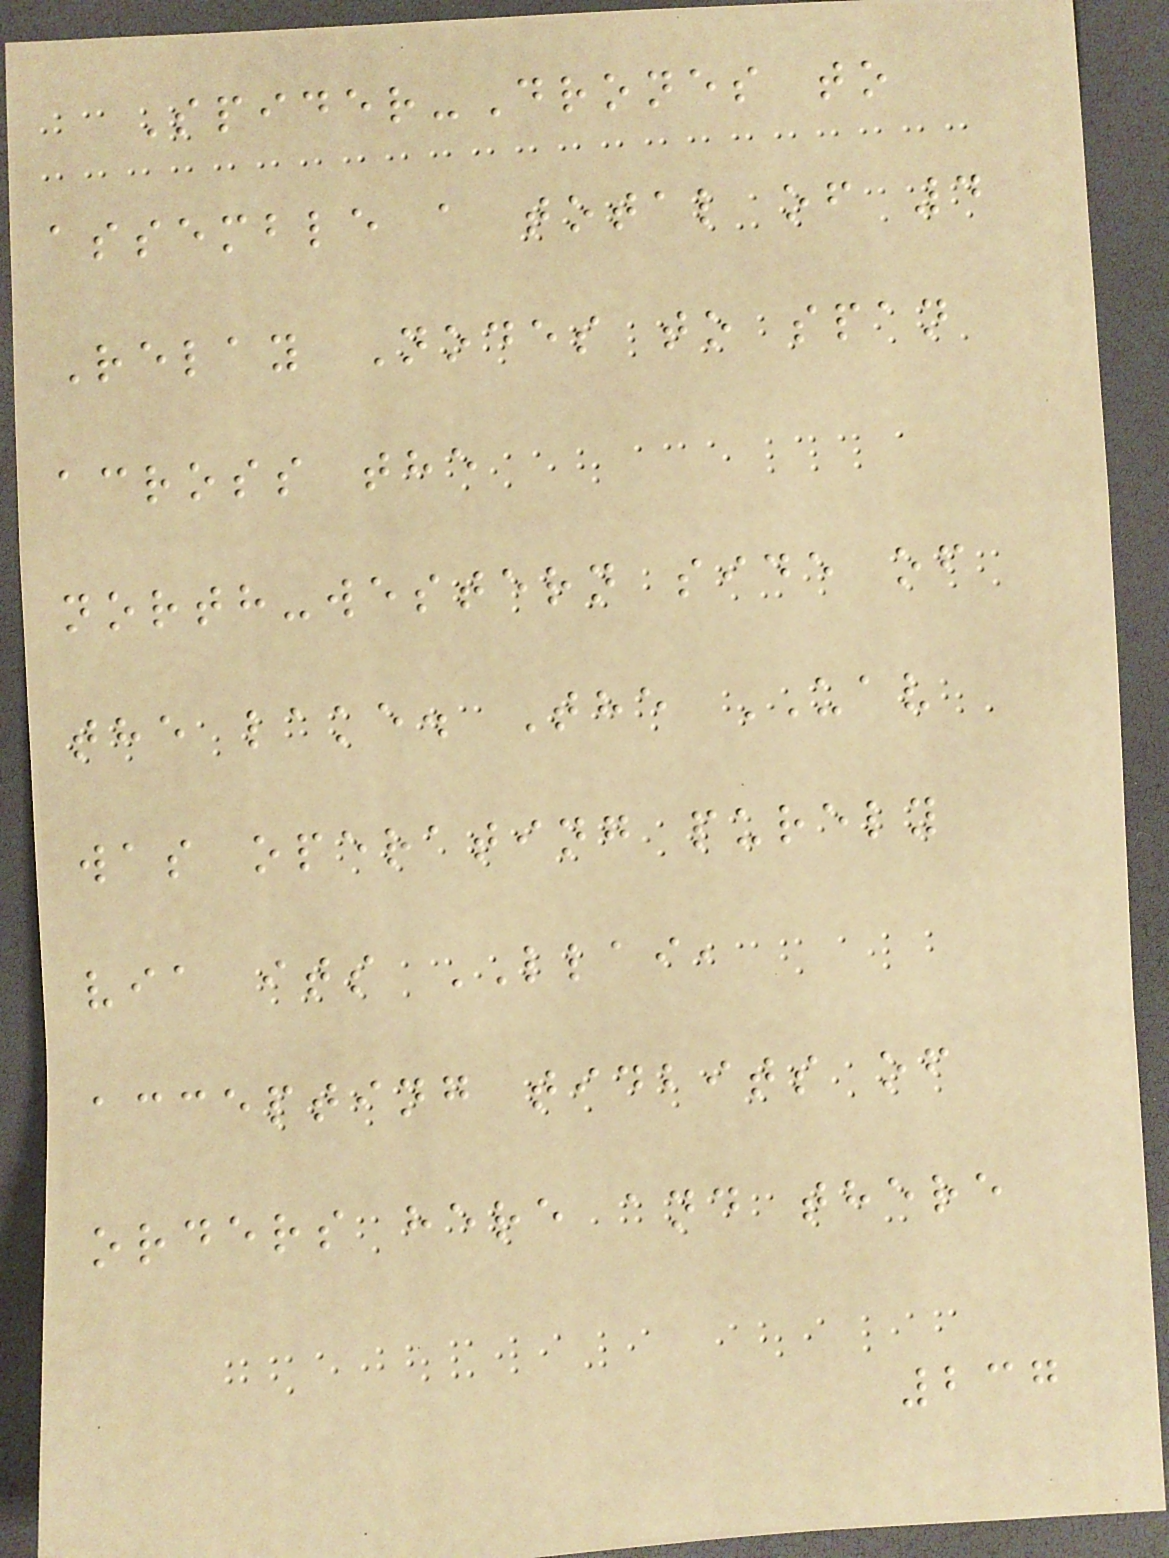Spider-Drones to
assemble a total of 4
Relay Nodes to span
across the
north-western side of
the lake. The UAV
was operating purely
via its LLAI,
accepting tidbits of
orders here and there
237
